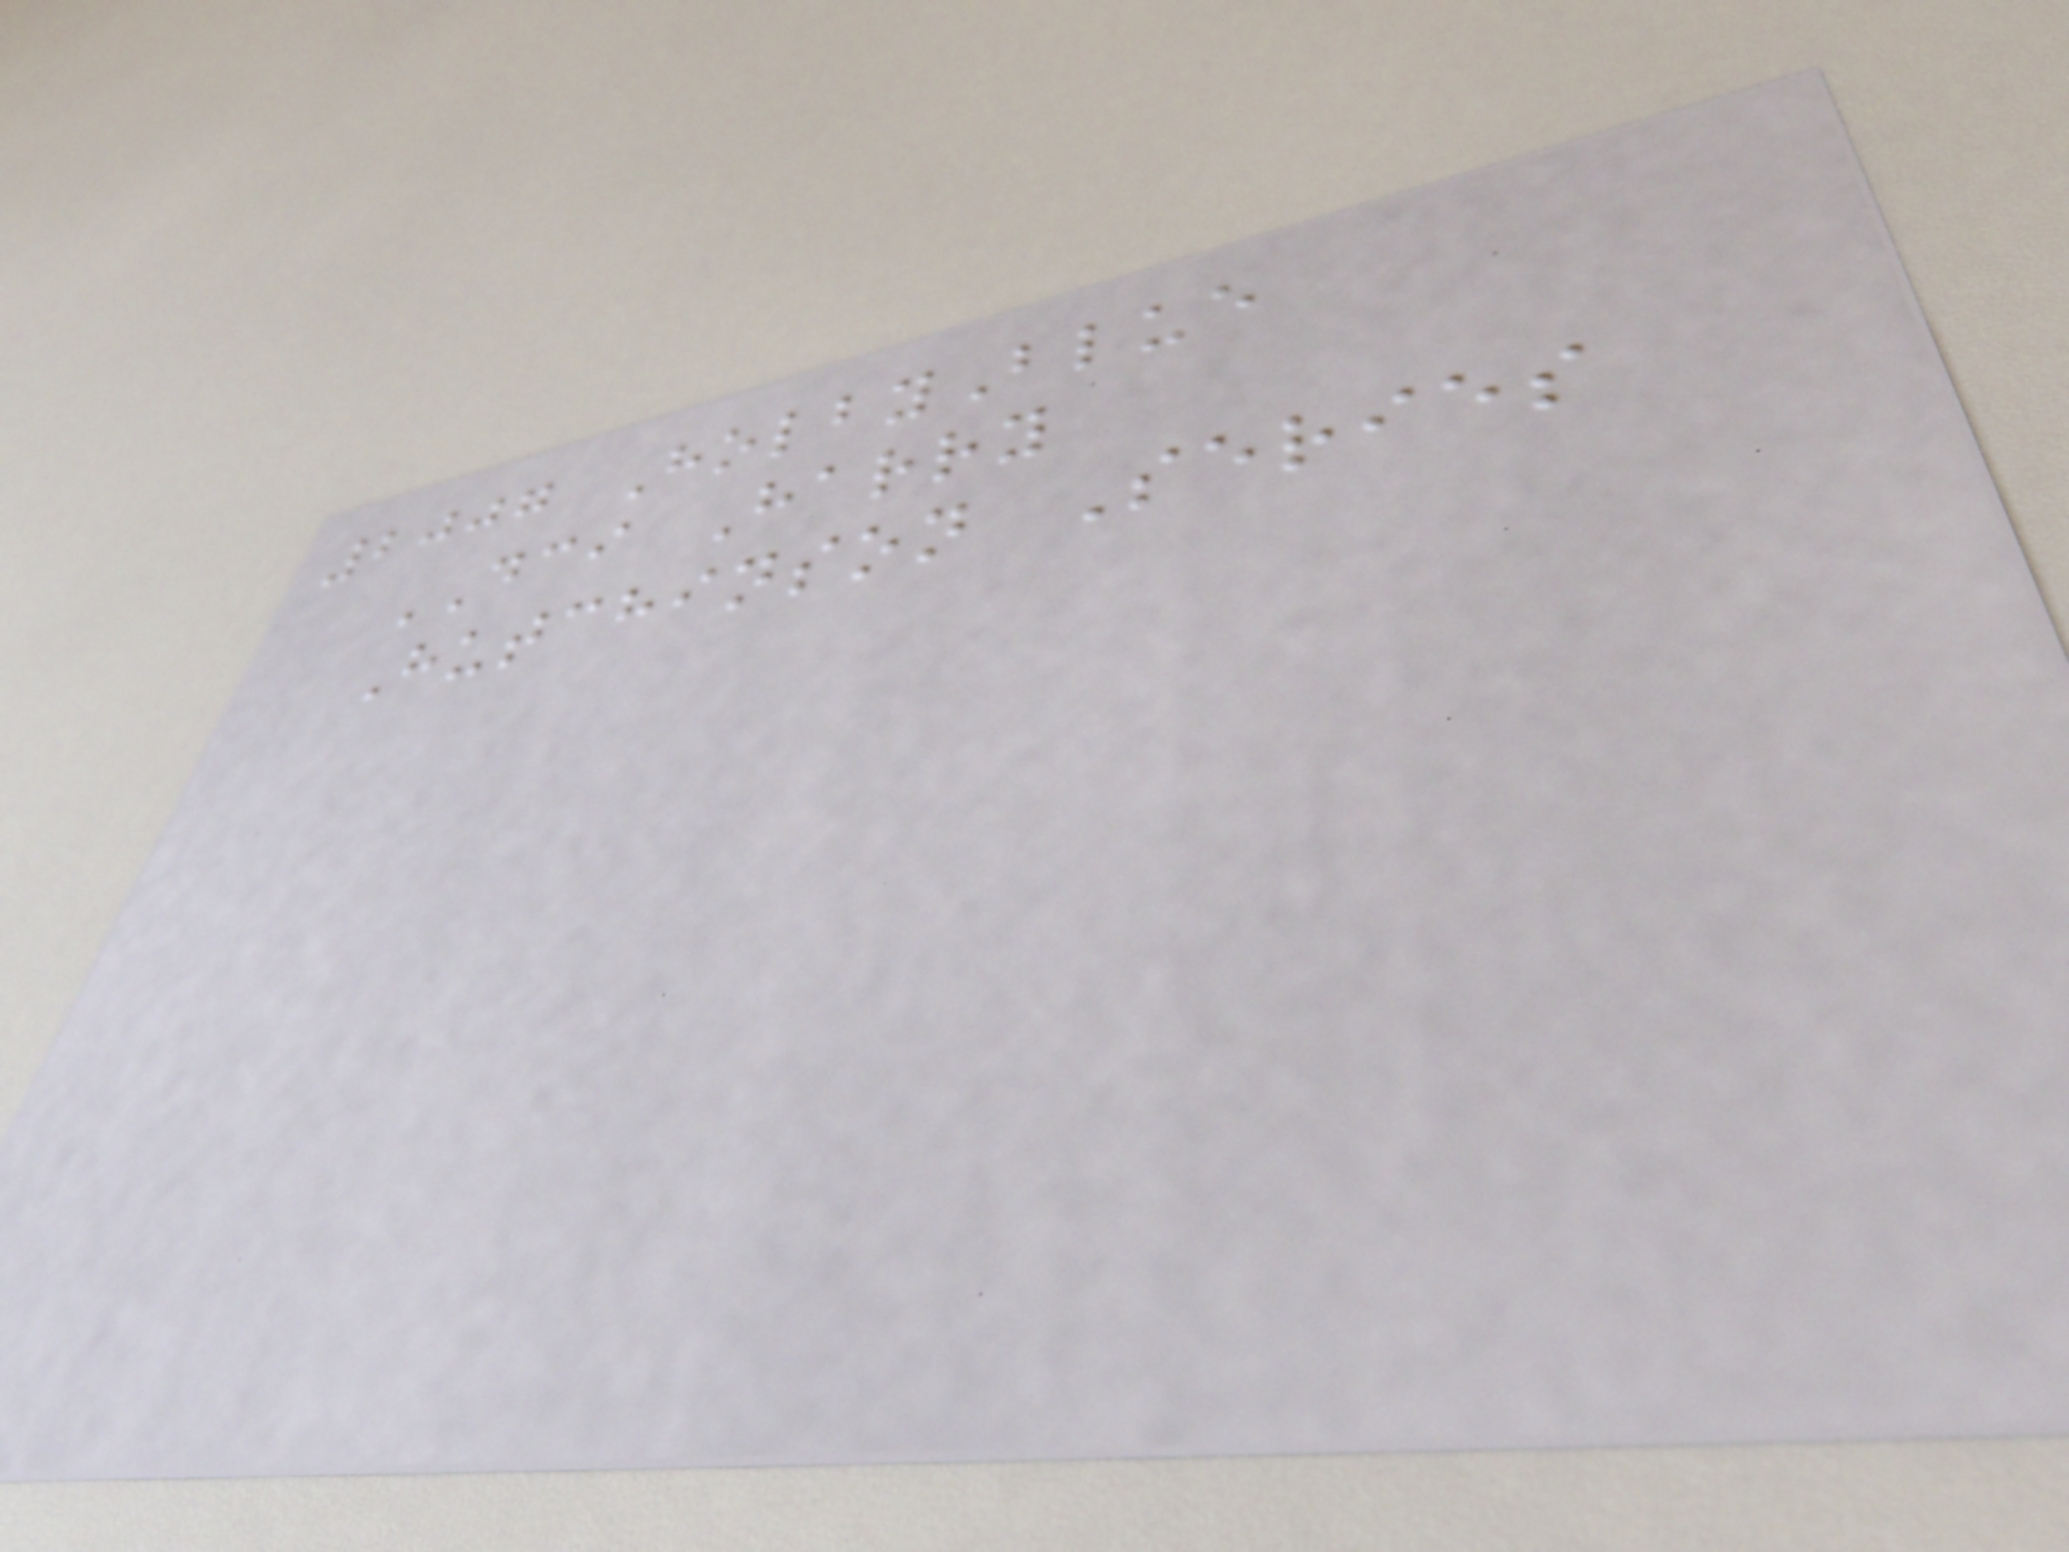2007 HolbyBlue
DCI Harry
Hutchinson Series
